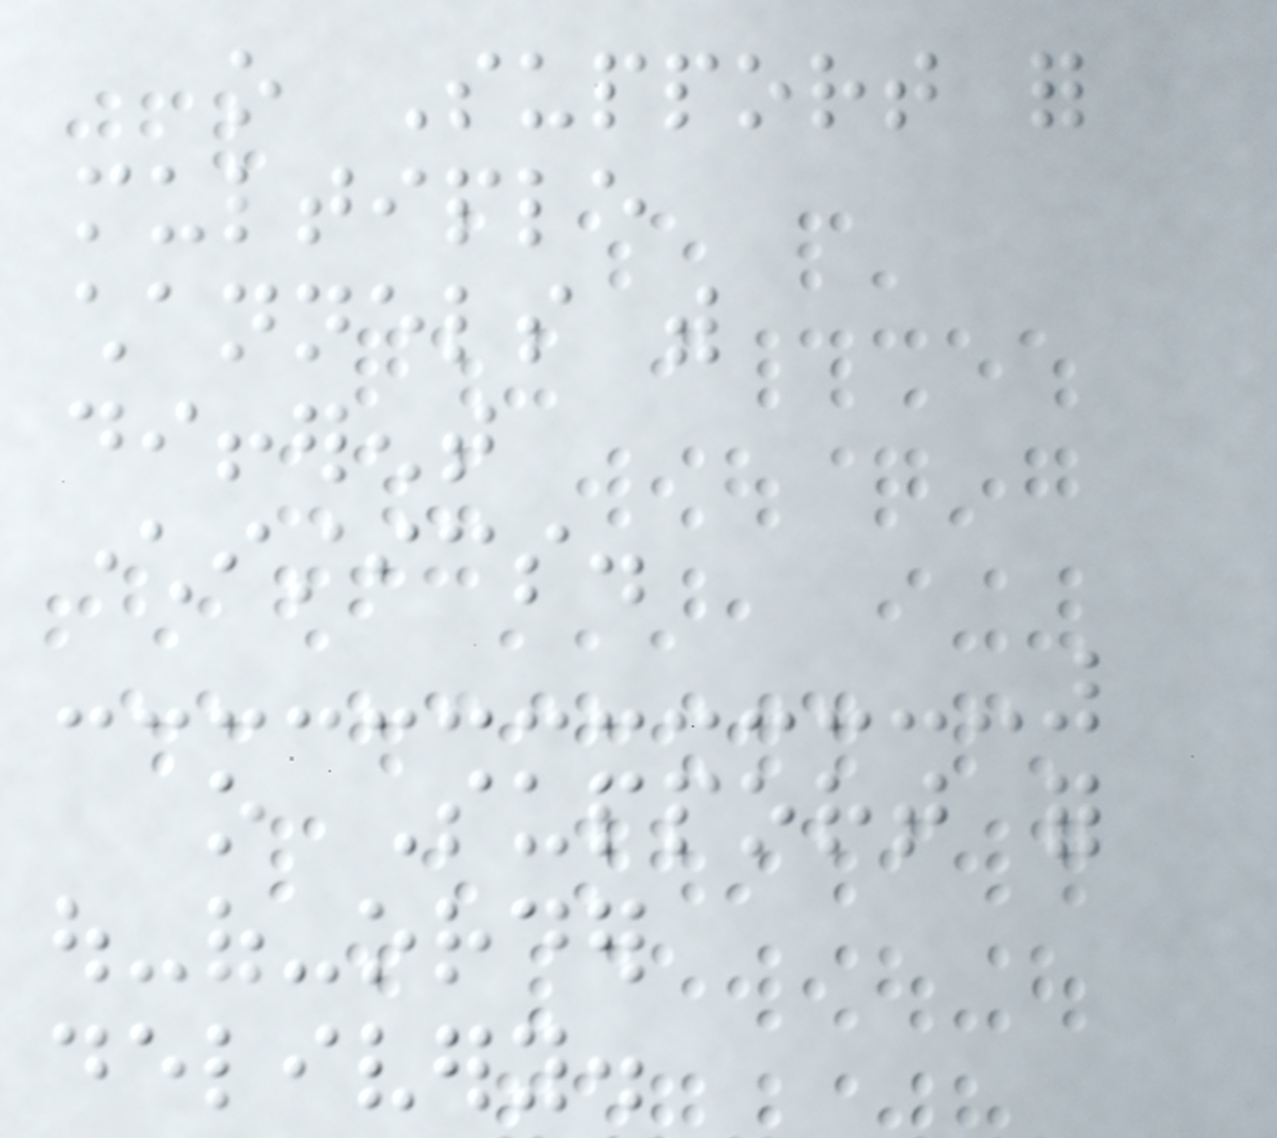o Support for
multiple
channels with
different
characteristics.
o Support for
out-of-order
delivery.
